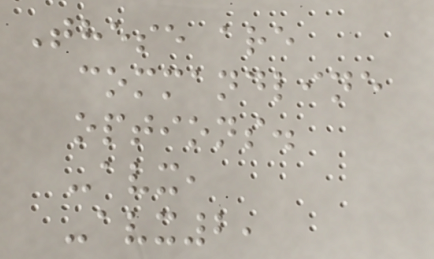These are
commandline
options.
-avx,
-avx2,
